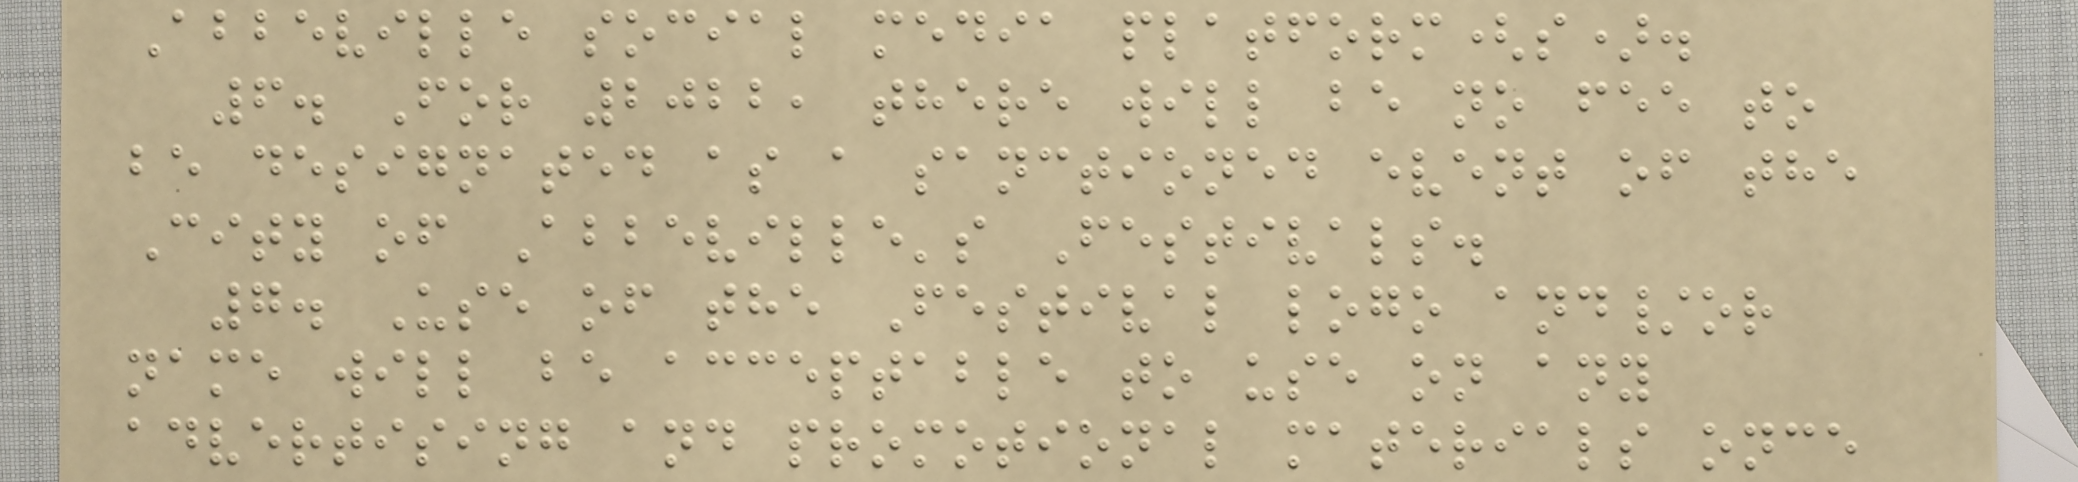Abbeville social media platform(s).
6. For 2022, there will be no fee to
be designated as a sanctioned event of the
City of Abbeville's Festivals.
7. Use of the Festival logo and/or
name will be acceptable to use on any
advertising and promotional materials once
